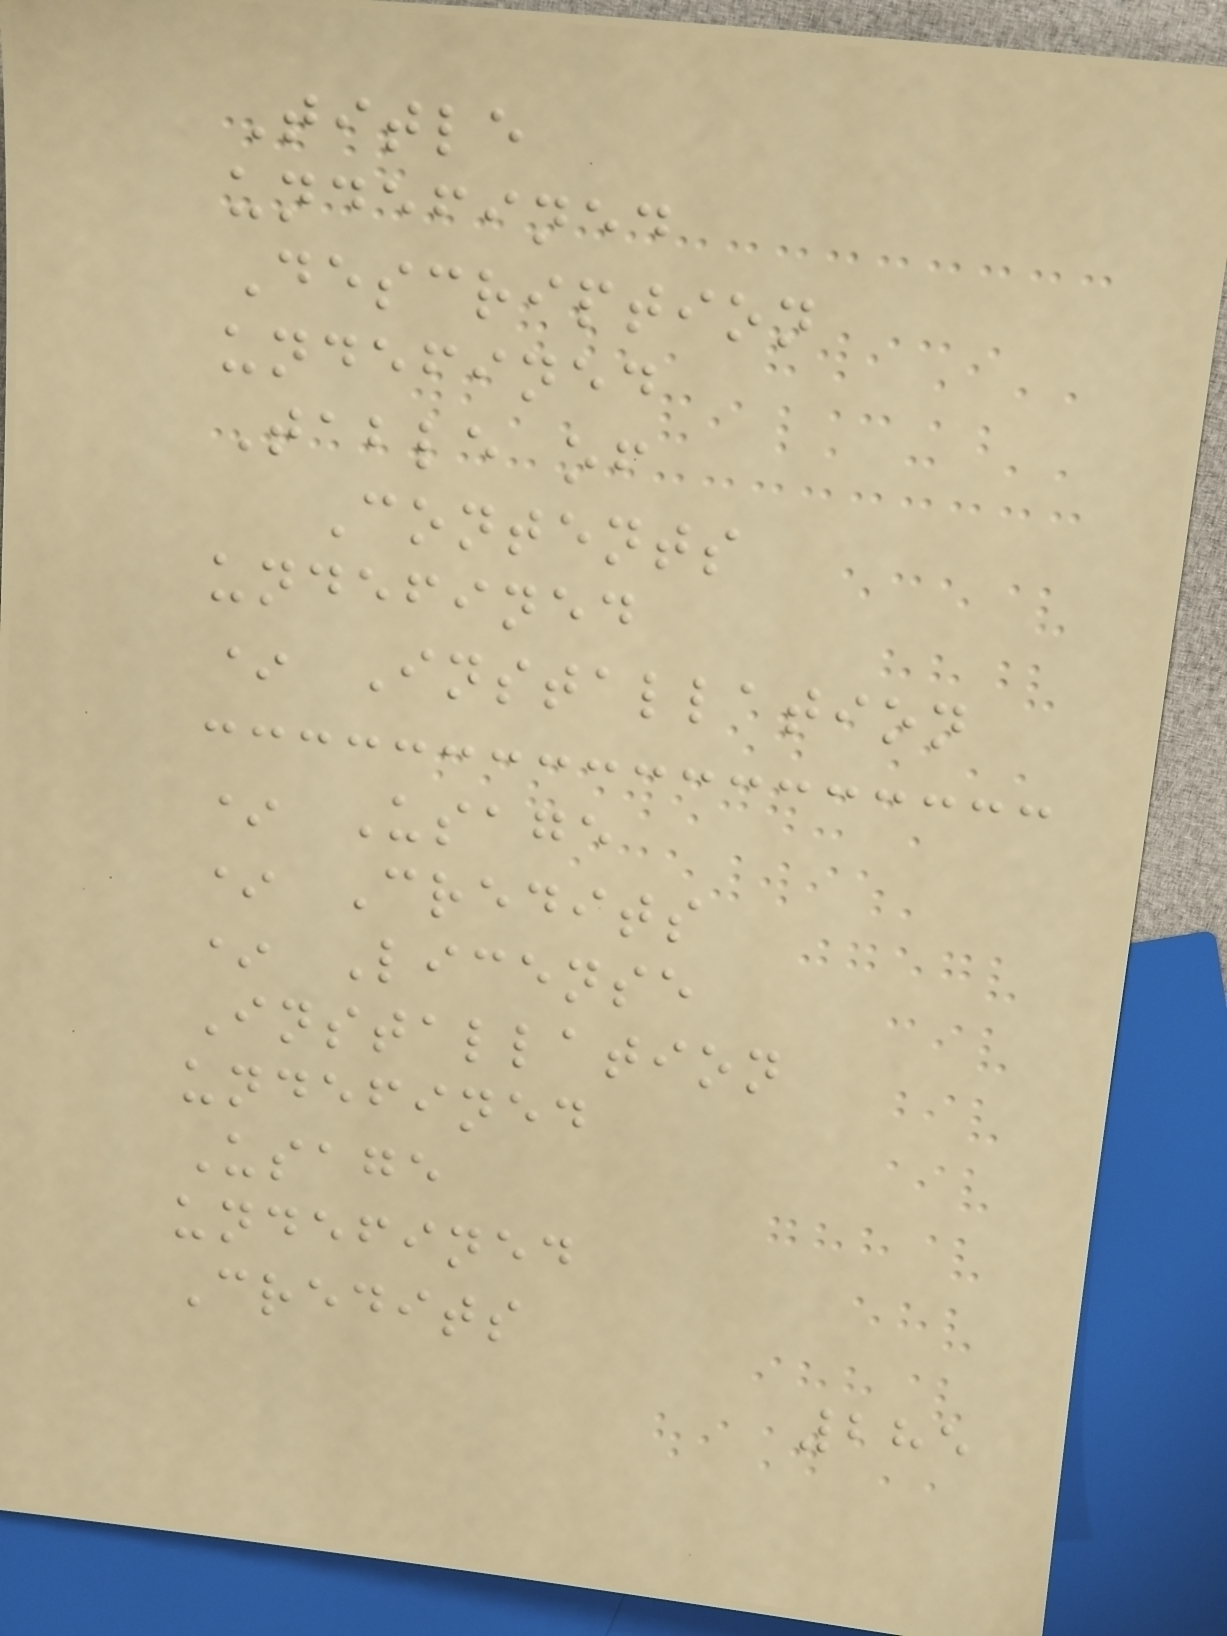Title
undefined
Description
undefined
Table of
Contents
undefined
* Installation
* Usage
* Credits
* License
Installation
undefined
Usage
undefined
Credits
285
